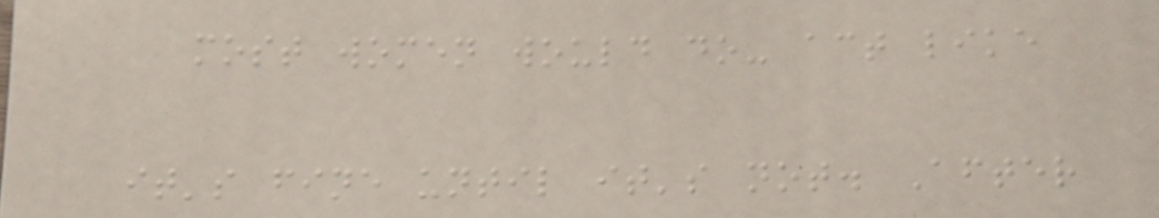most women would do- act like
it's fine until it's not. After
